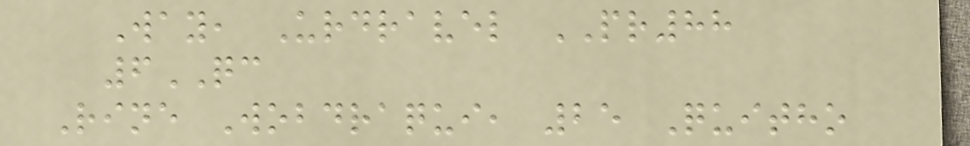Way, Urdravel PR88
6QC
Rine Wobdraqui, 25 Quitho
